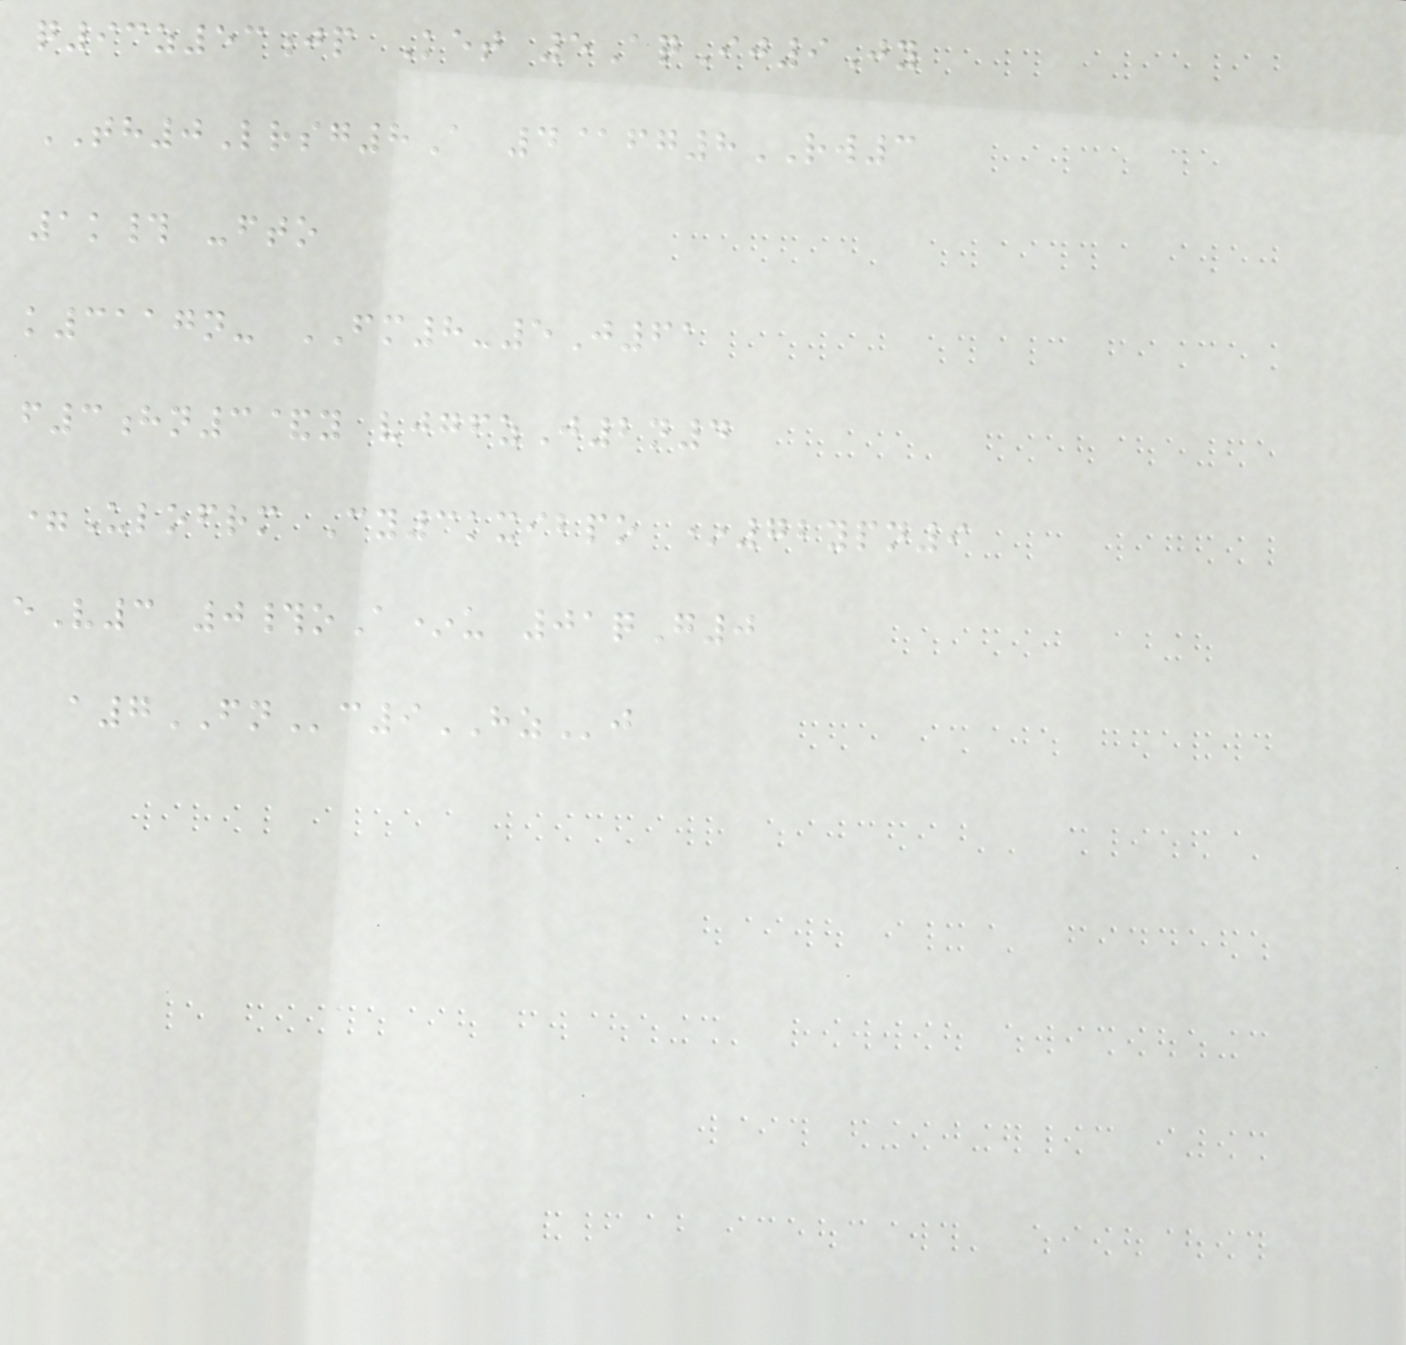q93z53jp Ket 5AqIj9Jy
TH0Lrsg8A 4@fg8RW3
1k# -fto
k3117n- FM8-5J61
f3hn3&y vjgfzJ2n4
=Ulofrm Cy3kxibpo *72ypn9
eV3 0#oA*u 01qG0
a7FNc9HZj
